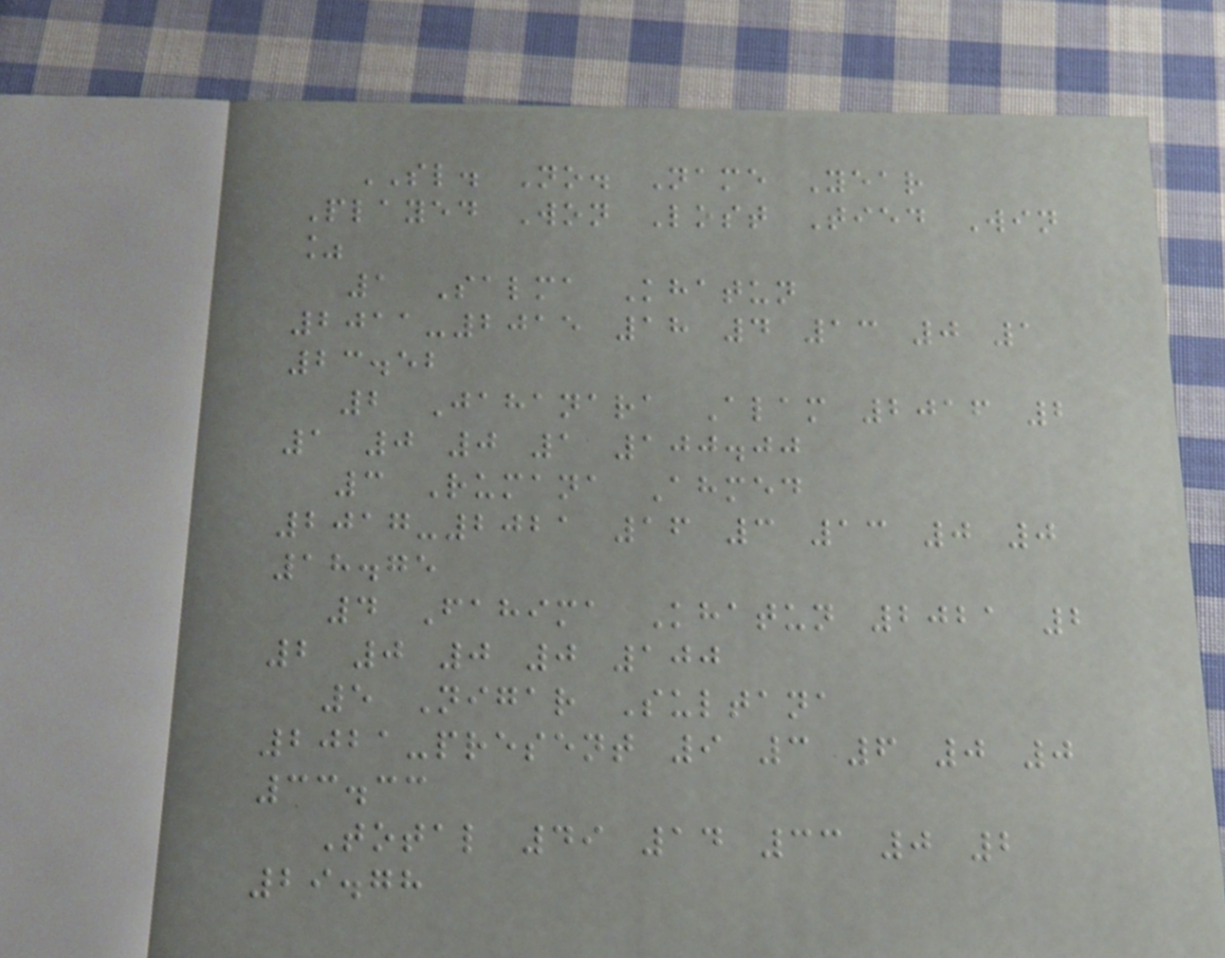SL. No. Name Year
Played Won Lost Tied Win
%
1 Salma Khatun
2011-2015 18 4 13 0 1
23.52
2 Jahanara Alam 2016 2
1 0 0 1 100.00
3 Rumana Ahmed
2017-2021 16 3 13 0 0
18.75
4 Fahima Khatun 2021 2
2 0 0 0 100
5 Nigar Sultana
2021-present 9 3 6 0 0
33.33
Total 49 14 33 0 2
29.78
